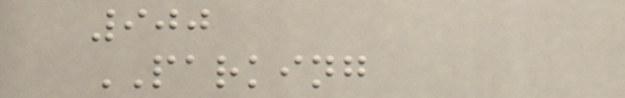900
PARKING
